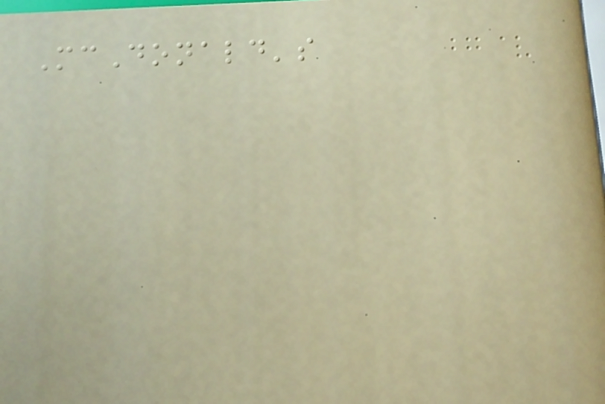McDonald's
